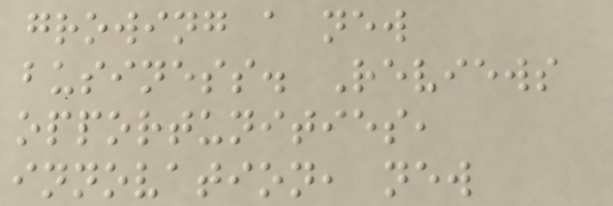growing a new
business. Reviews
opportunities,
innovation, new
